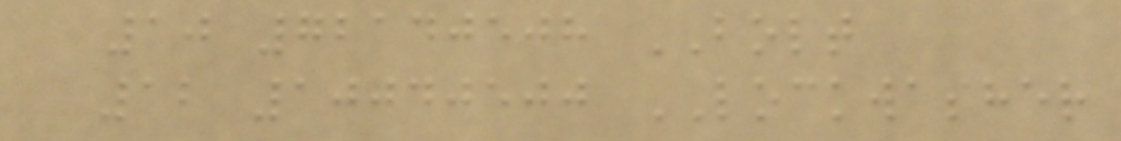10 72140508 BOLT
12 10040500 LOCKWASHER
